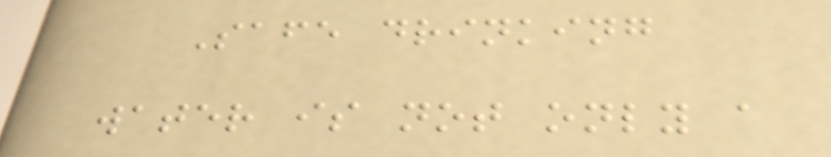Safe drinking
water is not only a
